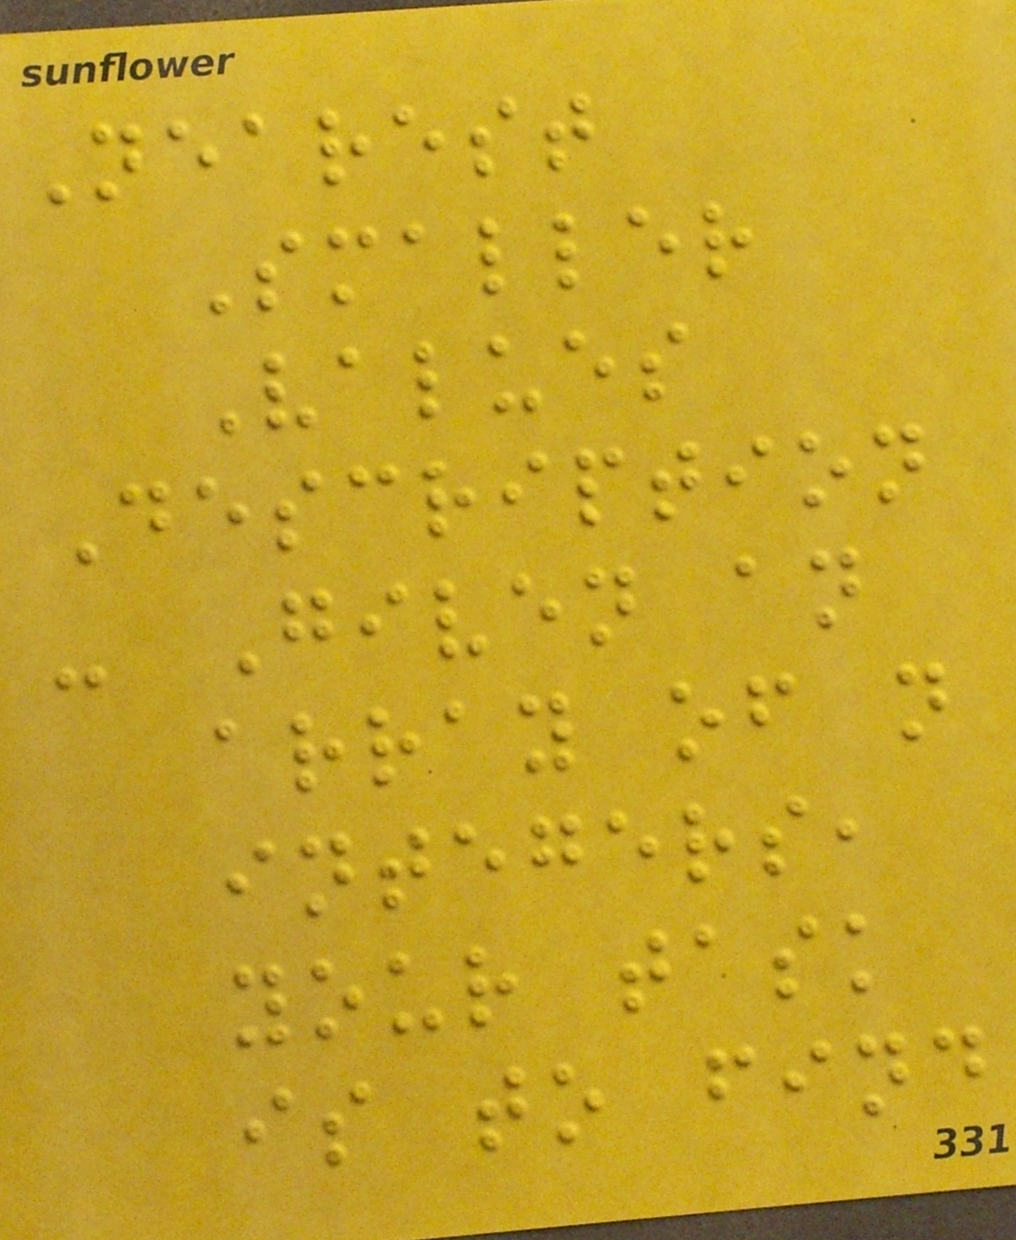Nearest
Smaller
Values
Description
- Given an
array of n
integers,
your task
is to find
